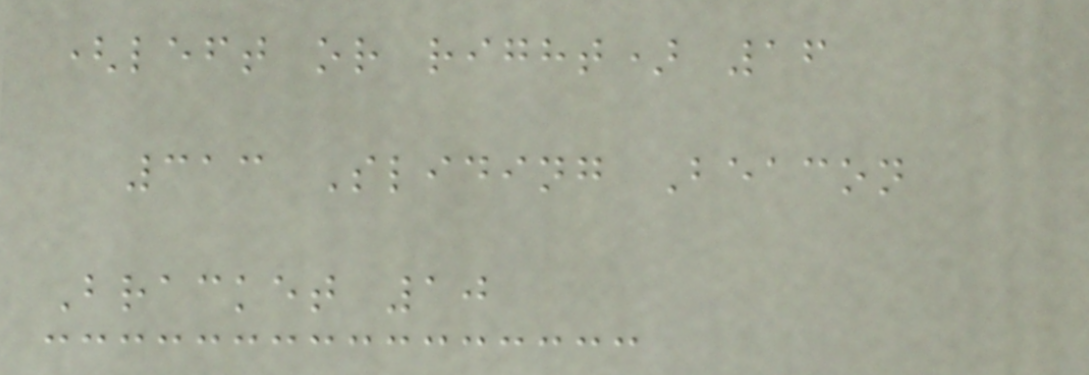(left or right) 16
313 Sliding Beacon
Bracket 10
